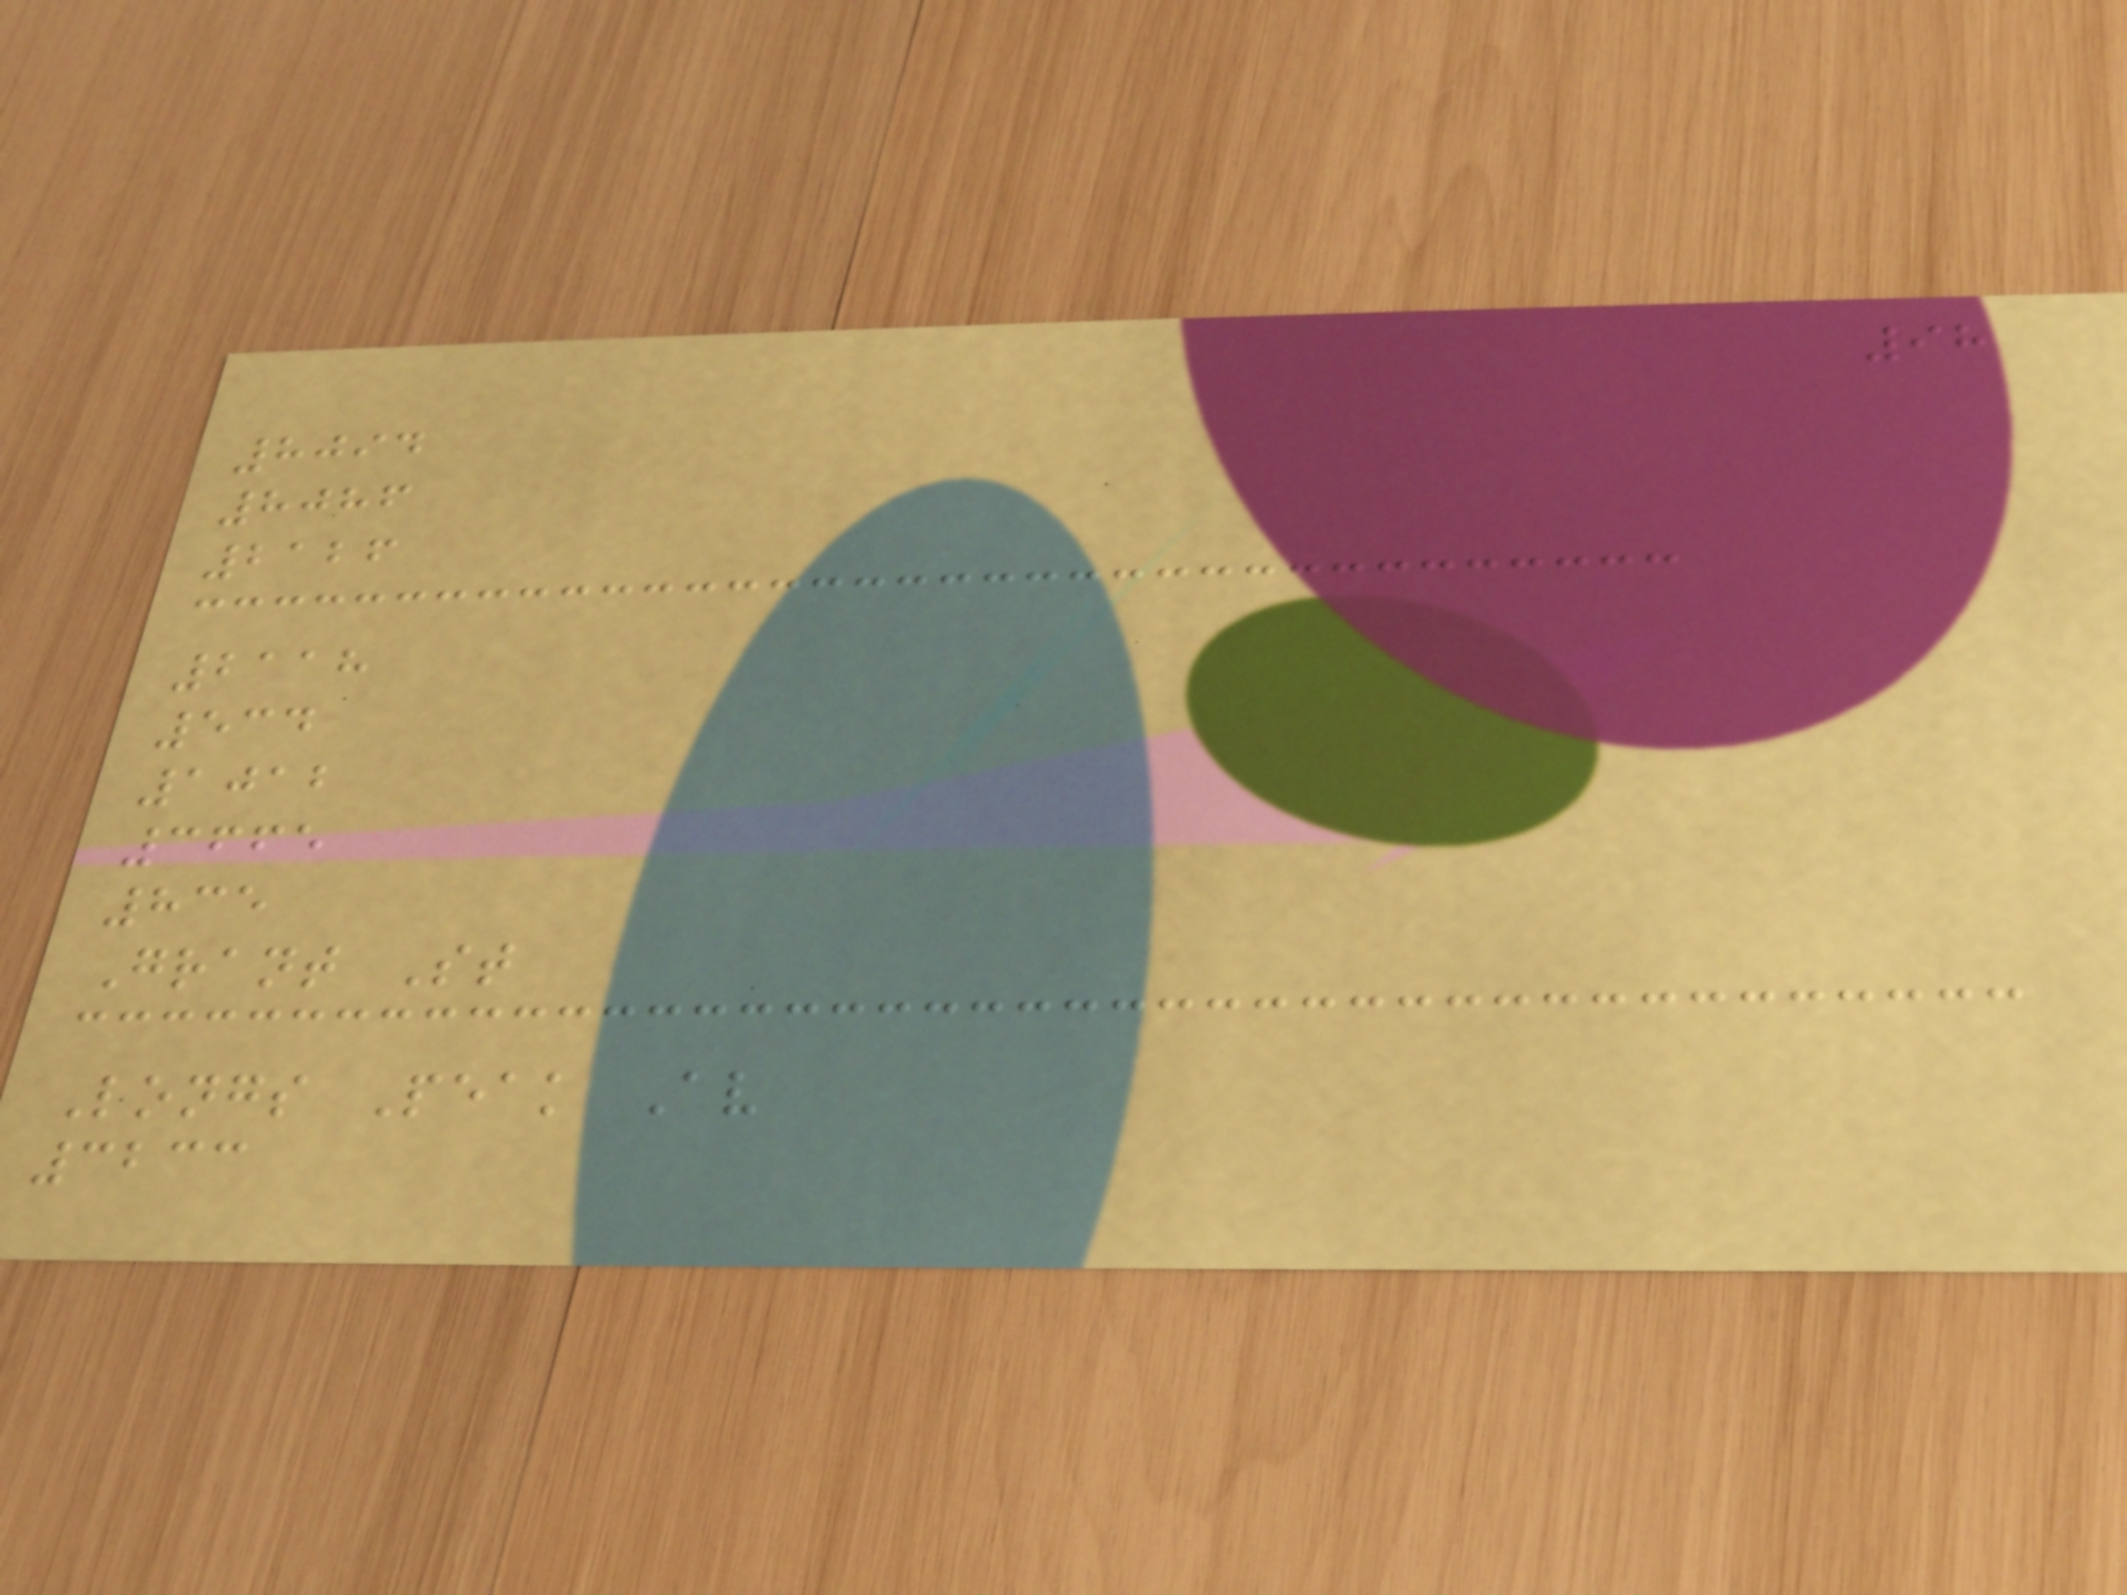98
8094
8086
2126
2118
534
1012
3665
835
Grant St
Longs Peak Av
3233
